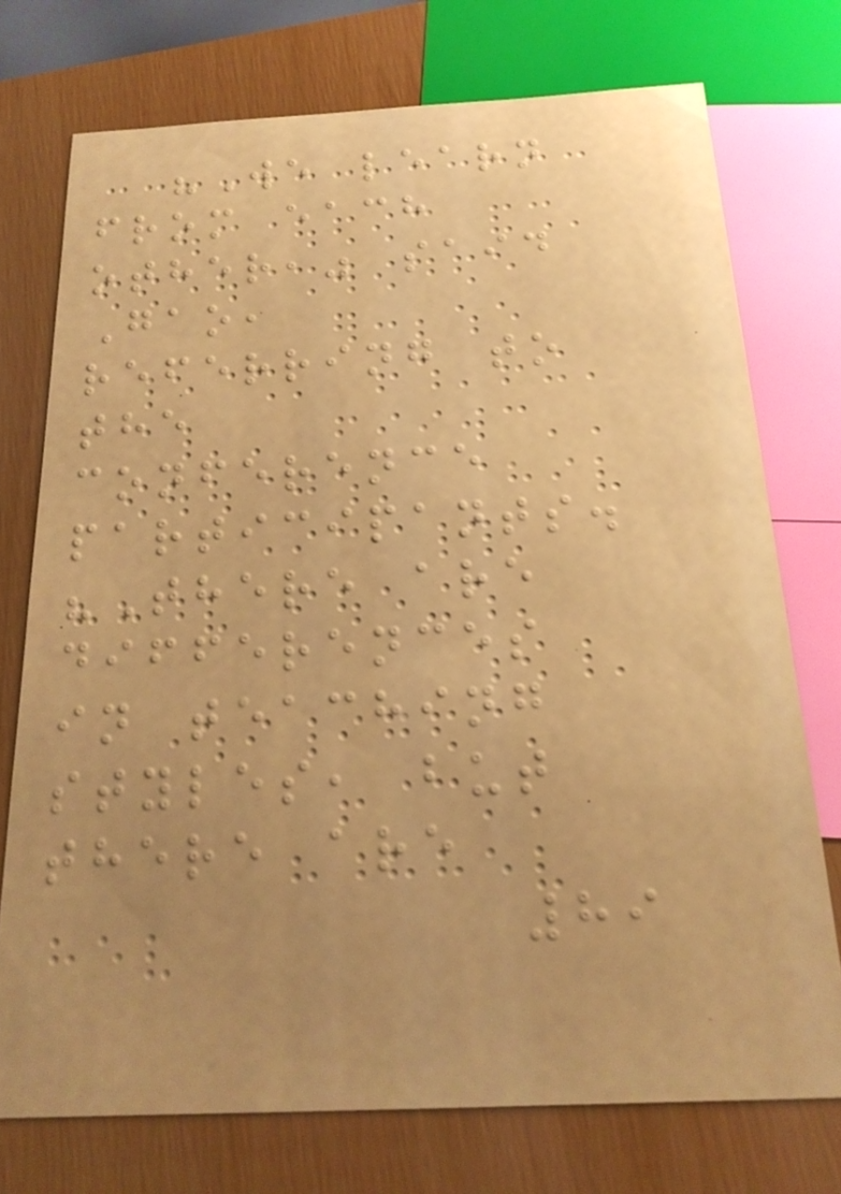"We learn
from each
other," said
Gao,
referring to
the
conference
participants.
"There are
differences
in teaching
styles, but
there are
89
